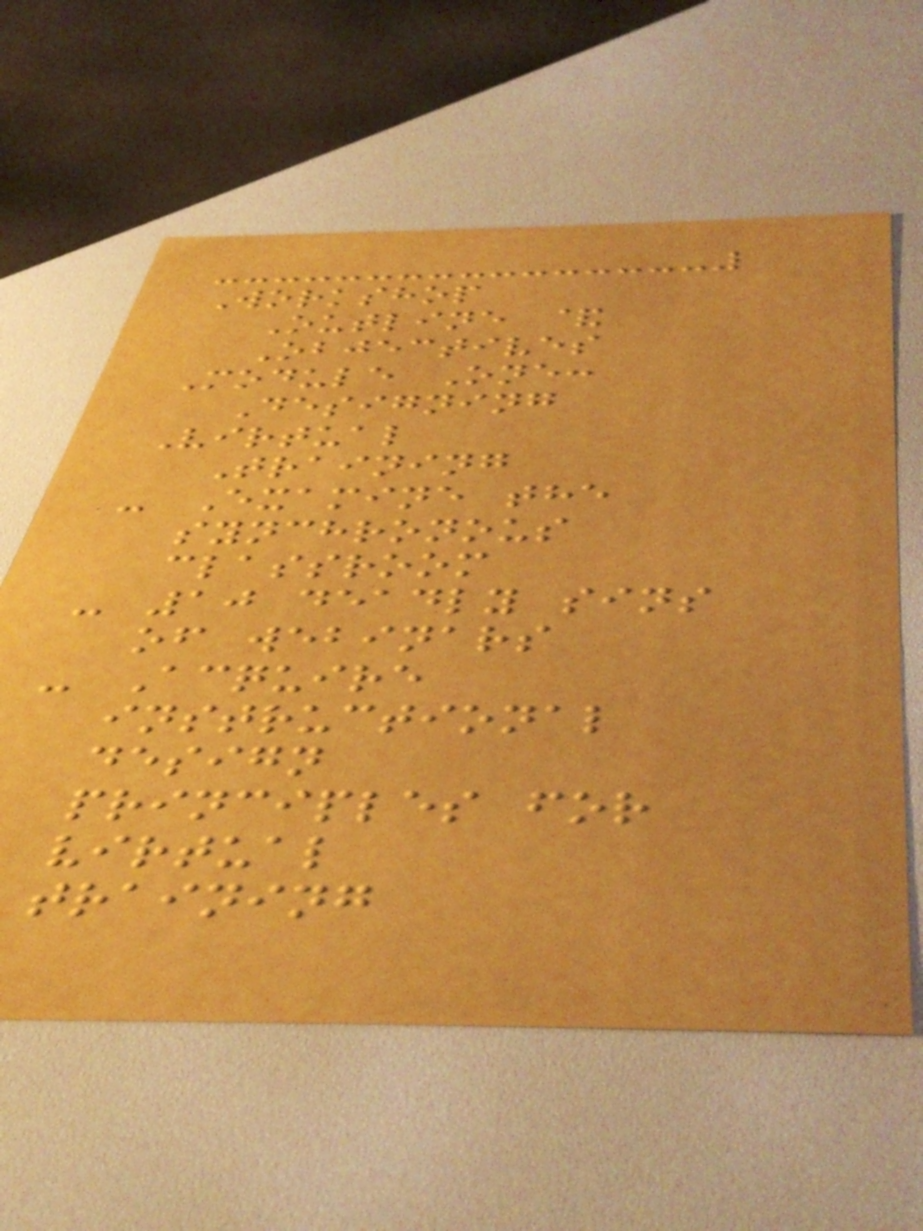Workshop
Outline &
Objectives
Module One:
Designing
Virtual
Training
- Examine the
synchronous
classroom
- 10 deadly sins
of webinars
- Acquire
instructional
design
principles for
virtual
training
